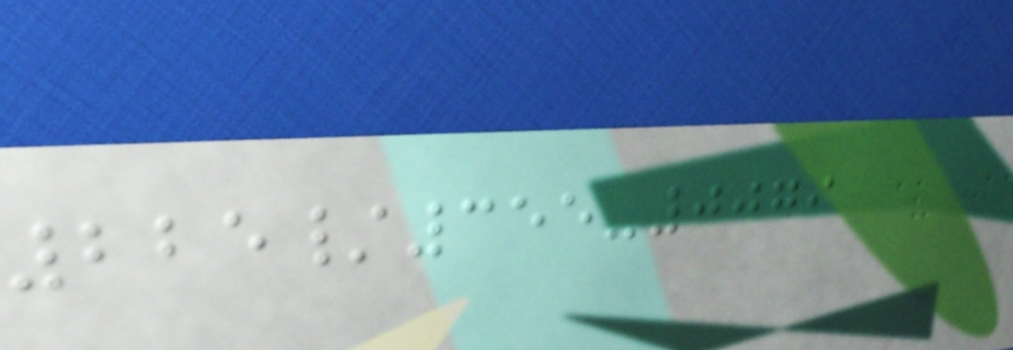225/355-0079
